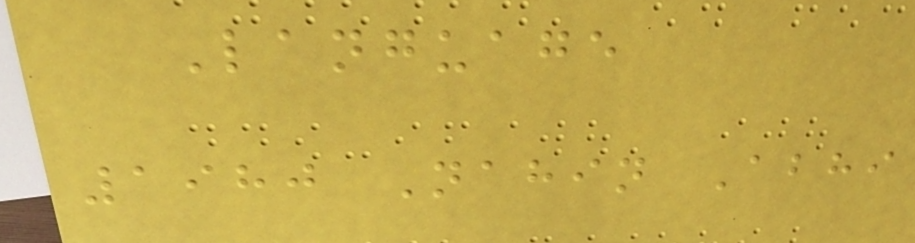Language
1980 Nahin Abhi
